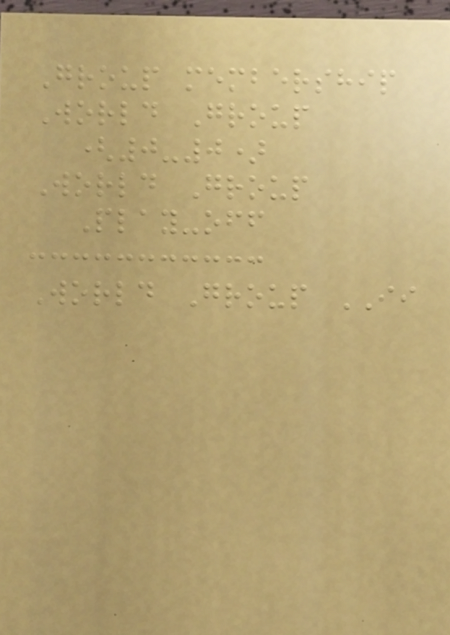Group membership
World Group
(0-0)
World Group
Play-off
World Group II
